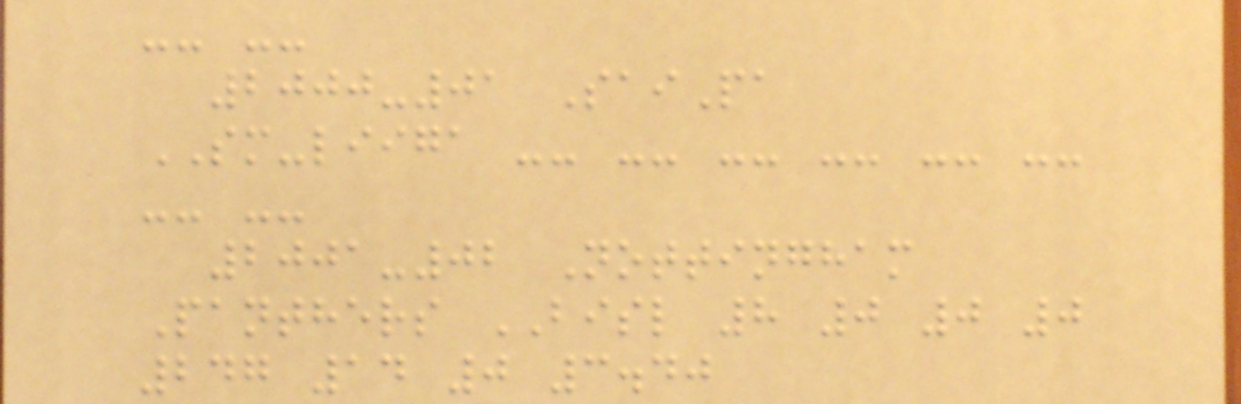-- --
2000-01 SaiPa
SM-liiga -- -- -- -- -- --
-- --
2001-02 Nottingham
Panthers BISL 8 0 0 0
247 14 0 3.40
